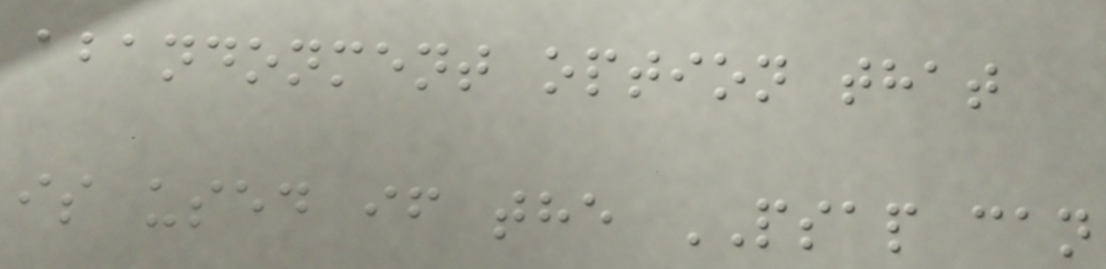abandonment option that
is used if the PSAP can
